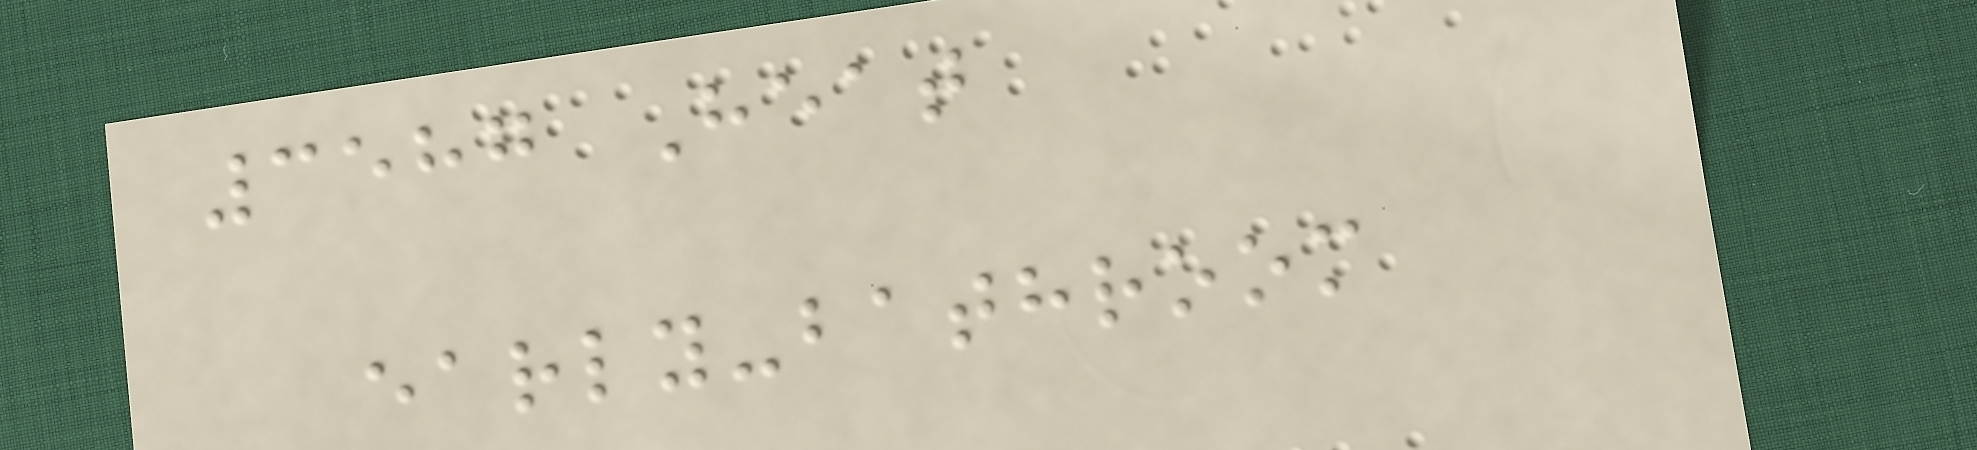3587 Heat
early-bathroom
